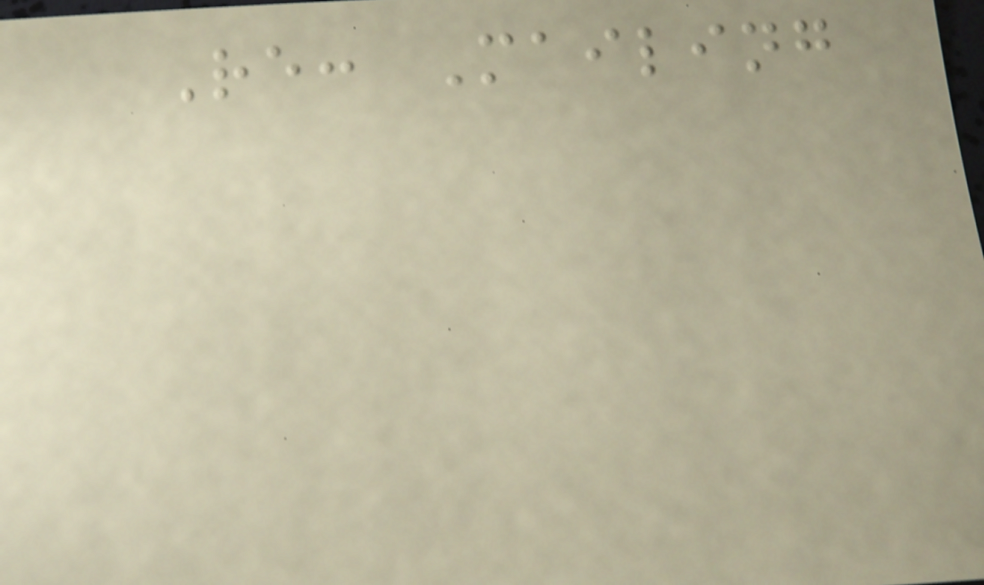Re: Mailing
